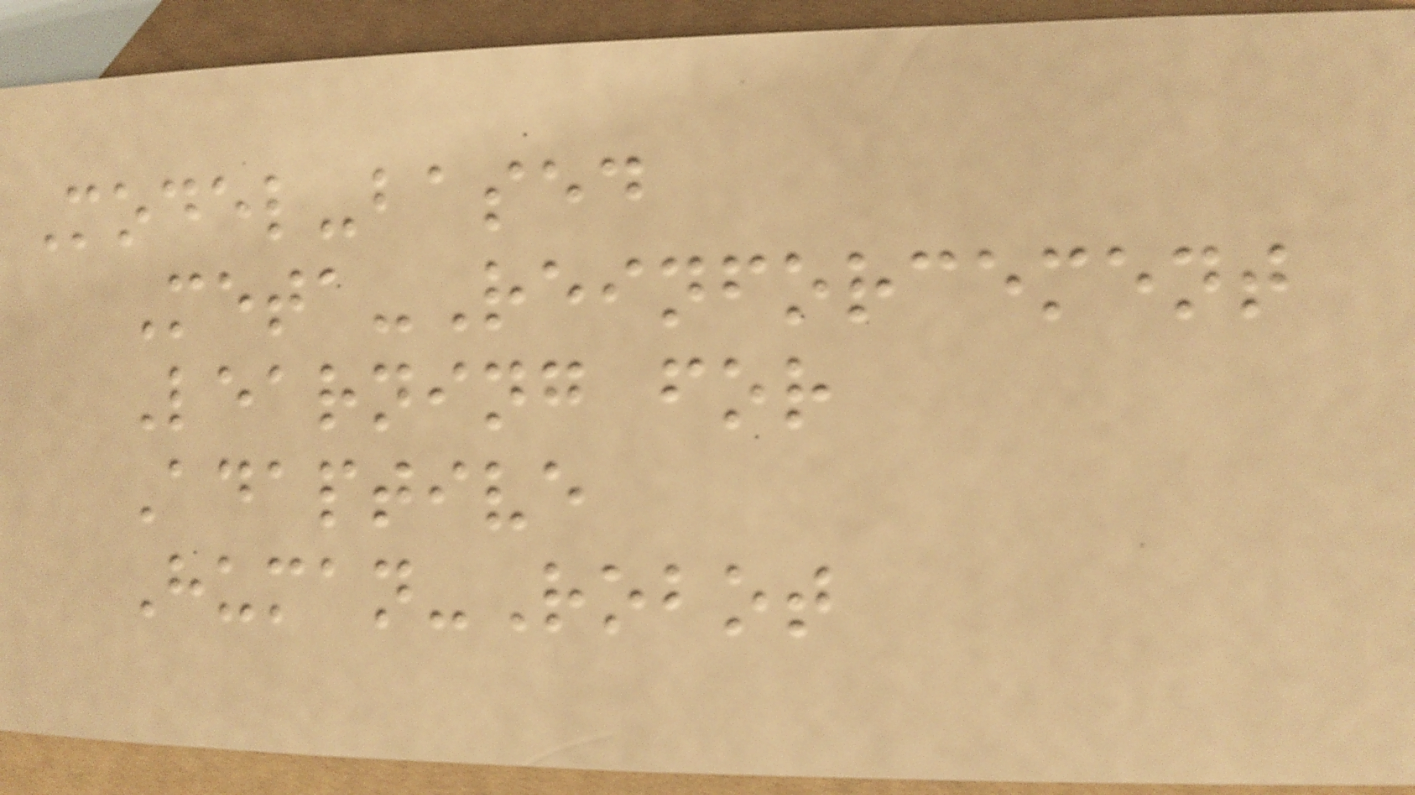Model-based
Meta-Reinforcement
Learning for
Adaptive
Human-Robot
